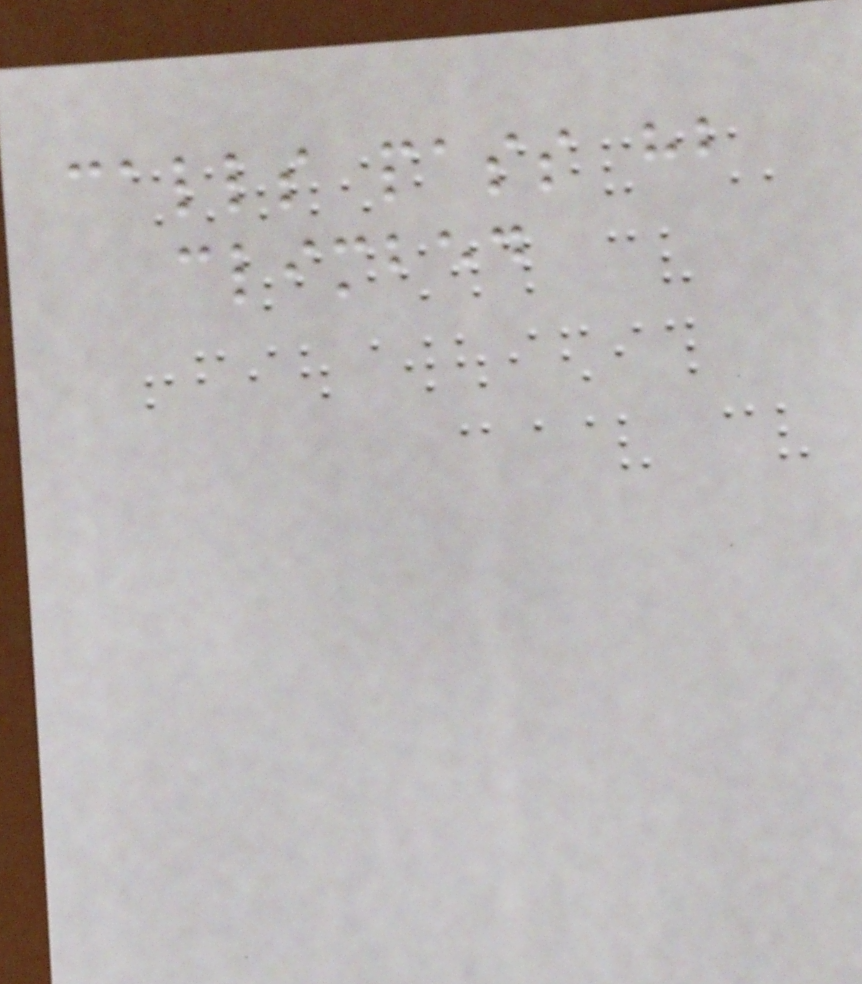calls pass hb
climbed
